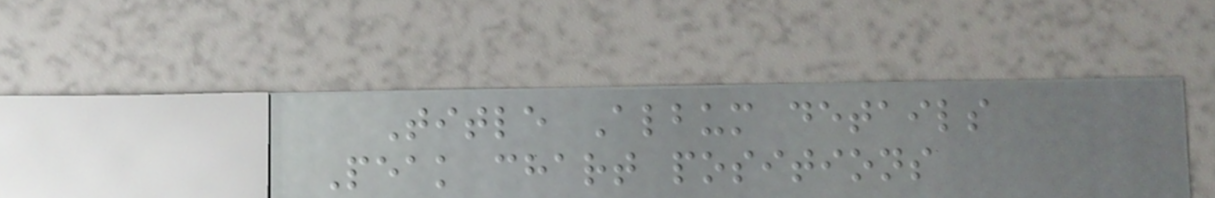Title Album details
Peak chart positions
